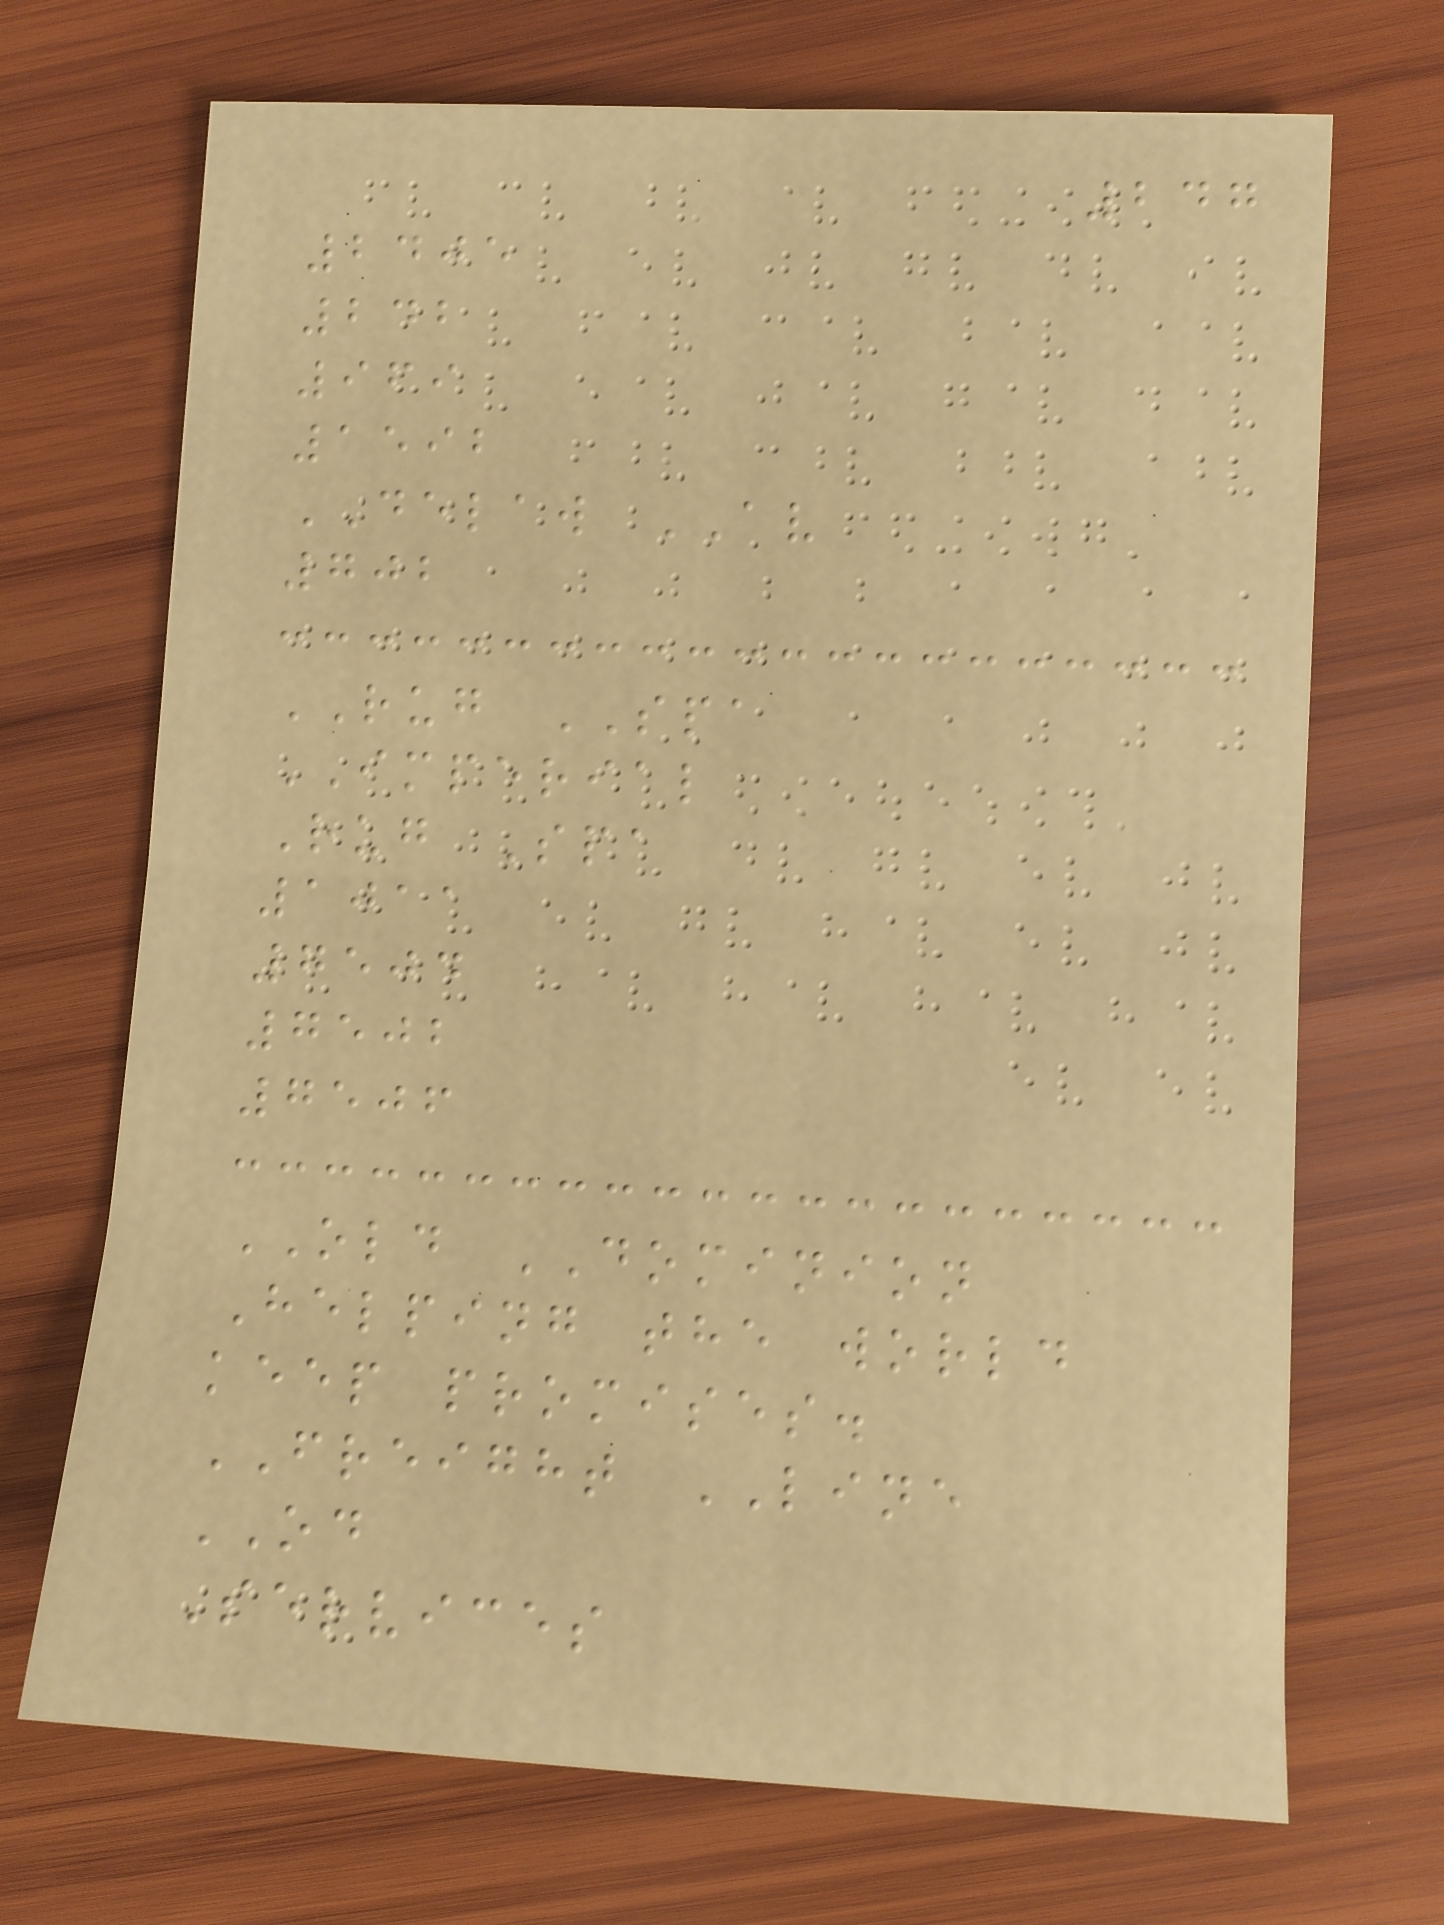247
2405
242
969
1592
DELAW AV
702
RUG SPA
IMPERIAL
Rug Spa
1011
7504
7502
7506
OLD DOMINION
Helping the world
keep promises.
FREIGHT LINE
OD
Services
